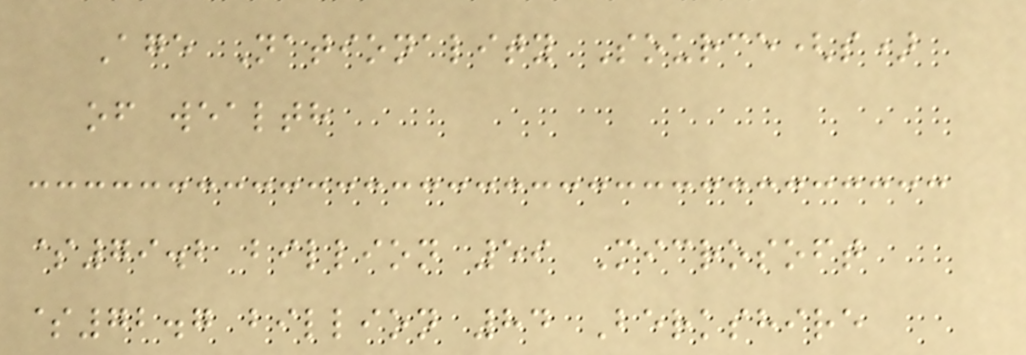Age Nationality Source(s)
of wealth
$79.2 billion 59 Microsoft
$72.7 billion 84 Berkshire
